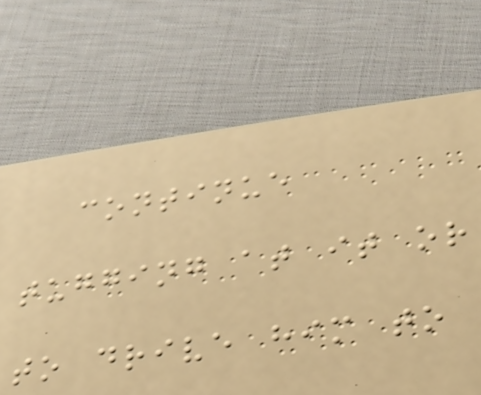continue
tugging at it or
to drive him to
